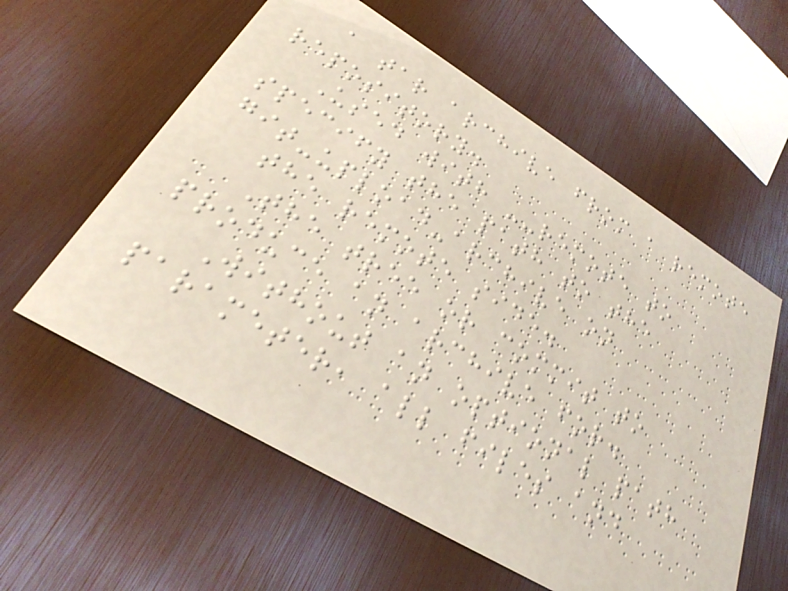a tar archive from a remote
repository.
Used with --remote to
specify the path to the
git-upload-archive on
the remote side.
The tree or commit to
produce an archive for.
Without an optional path
parameter, all files and
